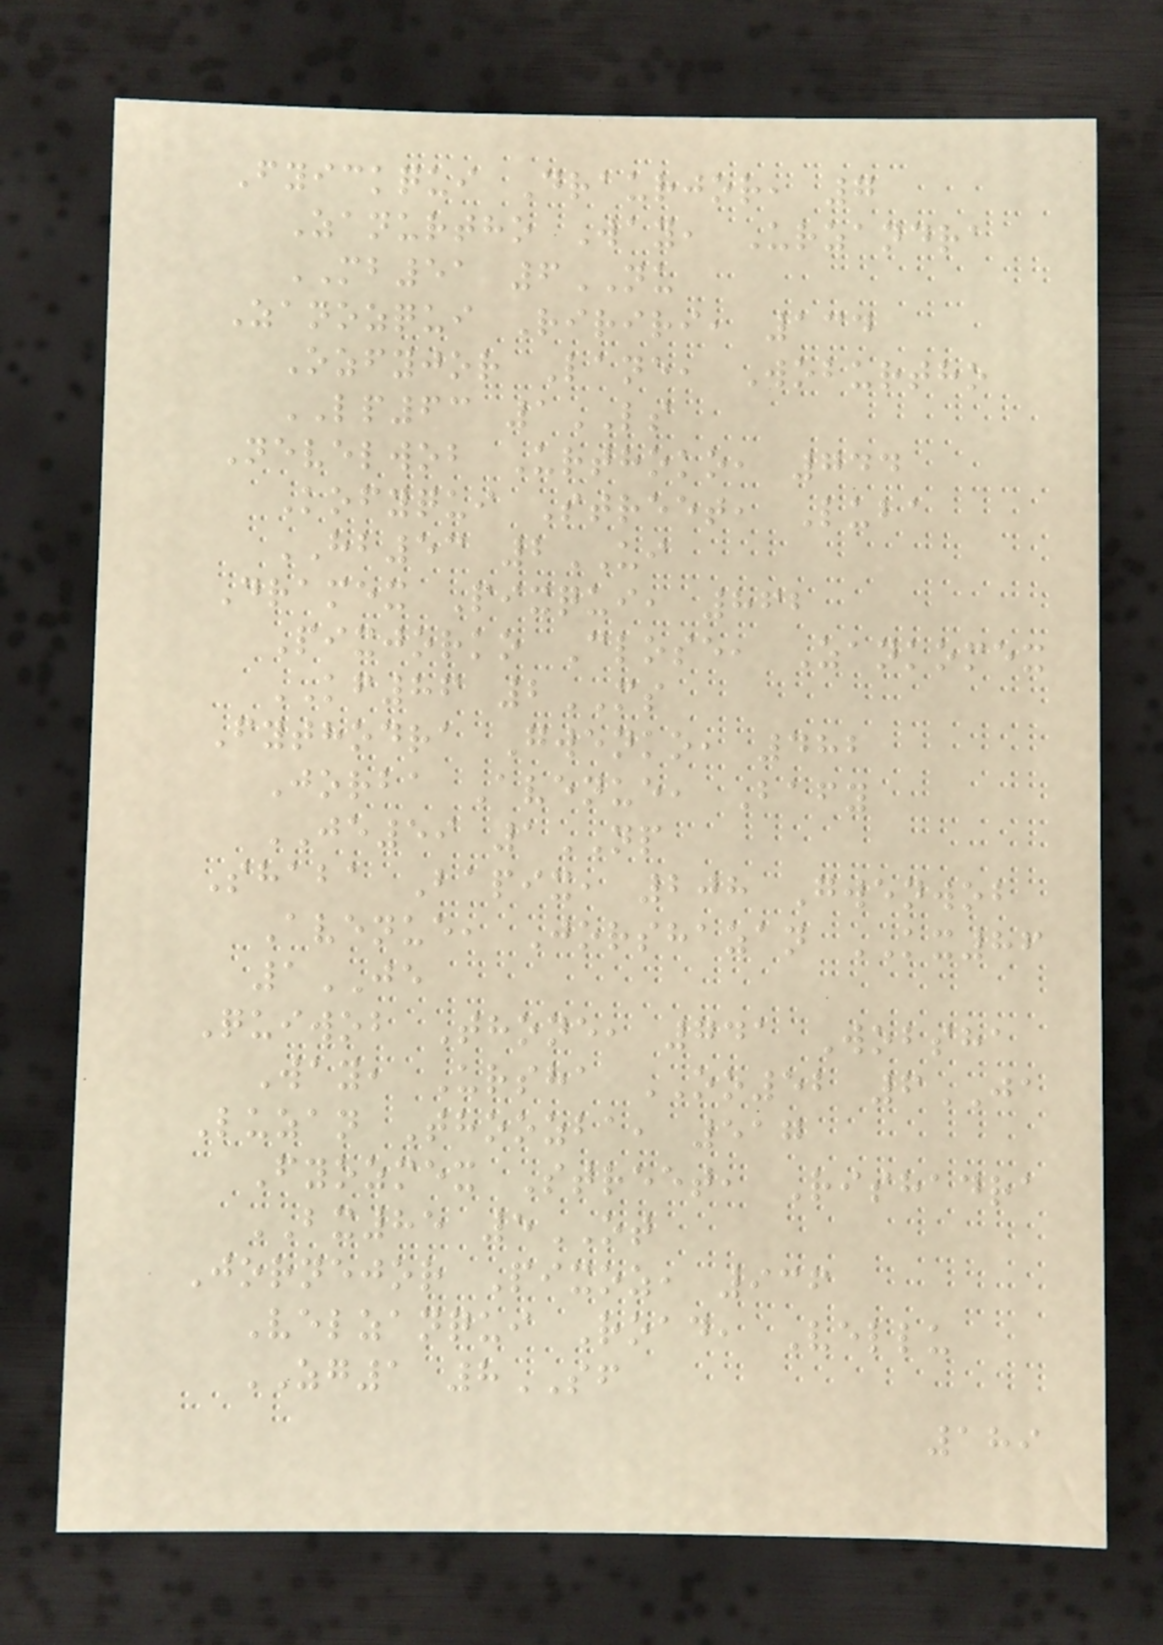Fyickqui Draurjor, 7
Zanurtho Way, Urzandra
MB51 6NU
Zanozqui Ririri, 134
Ozfyjor Lane, Woburtho
LP63 1LS
Nevelwob Urthoko, 744
Kofyqui Street, Luba
HB53 2UI
Dramex Pixqui, 862
Pixjorko Close, Zankomex
KF86 2MS
Fythodra Gwenko, 482
Jorba Avenue, Bafy
JE59 1NP
Shaba Bapix, 208 Gwenwob
Avenue, Jorshazan KX86
1JE
Quiwob Thone, 741 Wobsha
Way, Ursha OO52 6JA
Luzan Thoozba, 517
Fyozmex Street, Rishadra
BX85 5OT
Jornejor Pixoz, 936
Velzanqui Road, Vellu
ZG1 8SF
189
